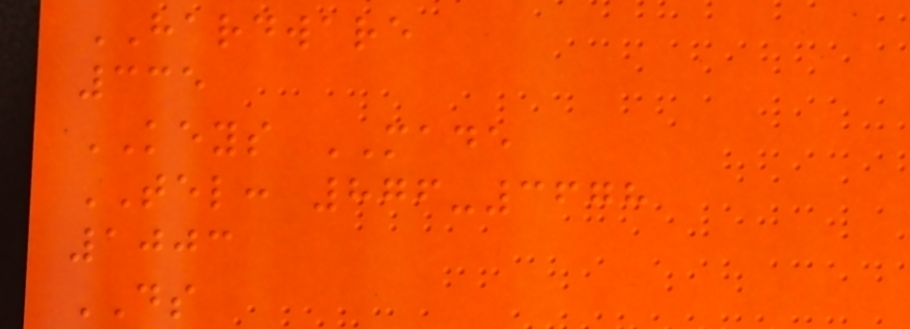HARDWARE
335
KEYS MADE
TEL: 876-3678
1003
DS
